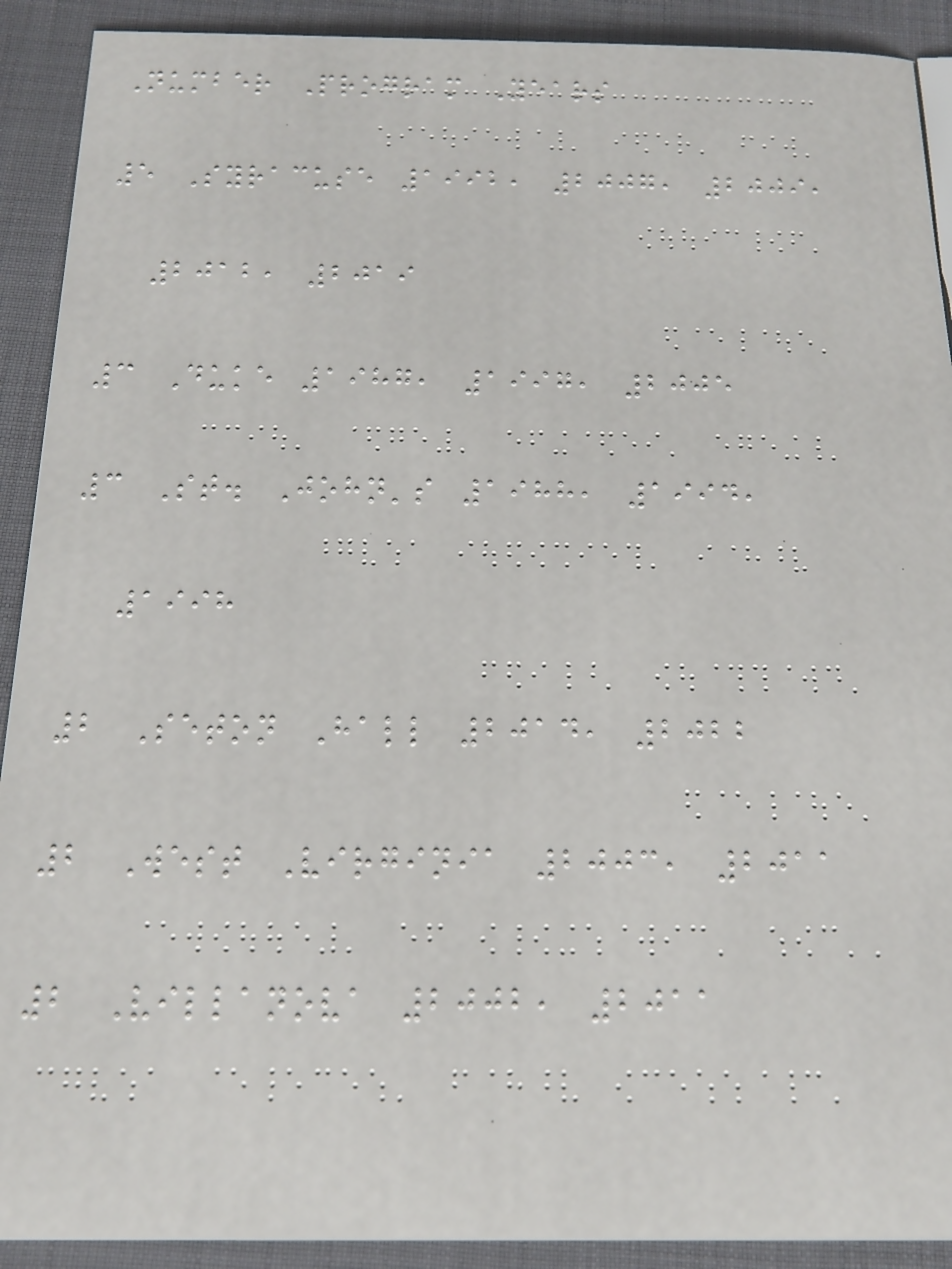Number Program Years
5 Syracuse 1992, 2007, 2009,
2012, 2019
3 Duke 1987, 1997, 2005
3 St. John's 1988, 1994,
1998
2 Seton Hall 2014, 2022
2 West Virginia 2003, 2011
2 Villanova 2002, 2011
